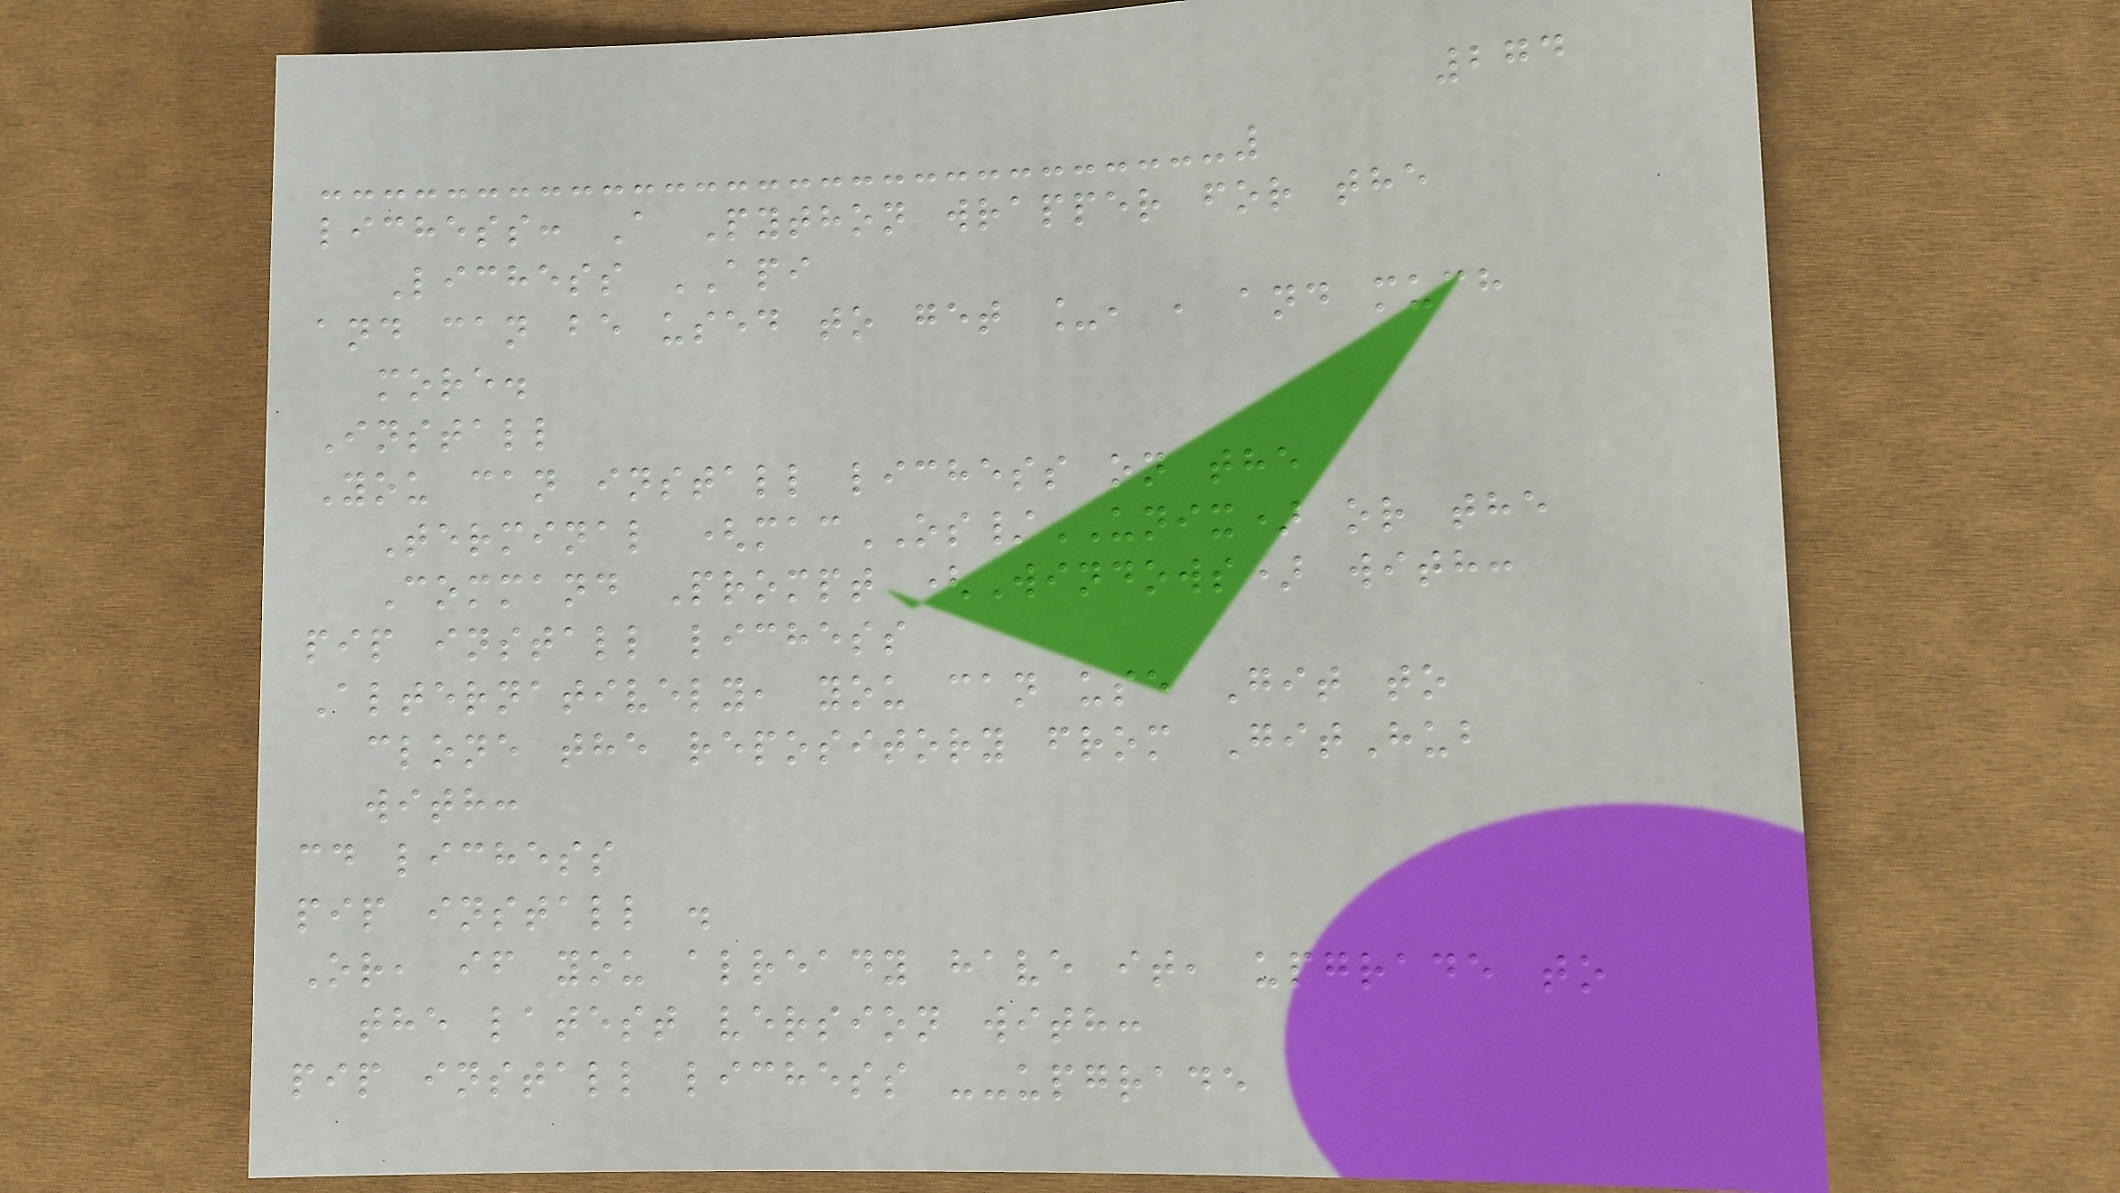274
lichess: A Python wrapper for the
Lichess API
and can be used to get _, , and much
more.
Install
You can install lichess on the
Terminal (macOS/UNIX) or the
Command Prompt (Windows) with:
pip install lichess
Alternatively, you can use Git to
clone the repository from GitHub
with:
cd lichess
pip install .
Or, if you already have it, upgrade to
the latest version with:
pip install lichess --upgrade
